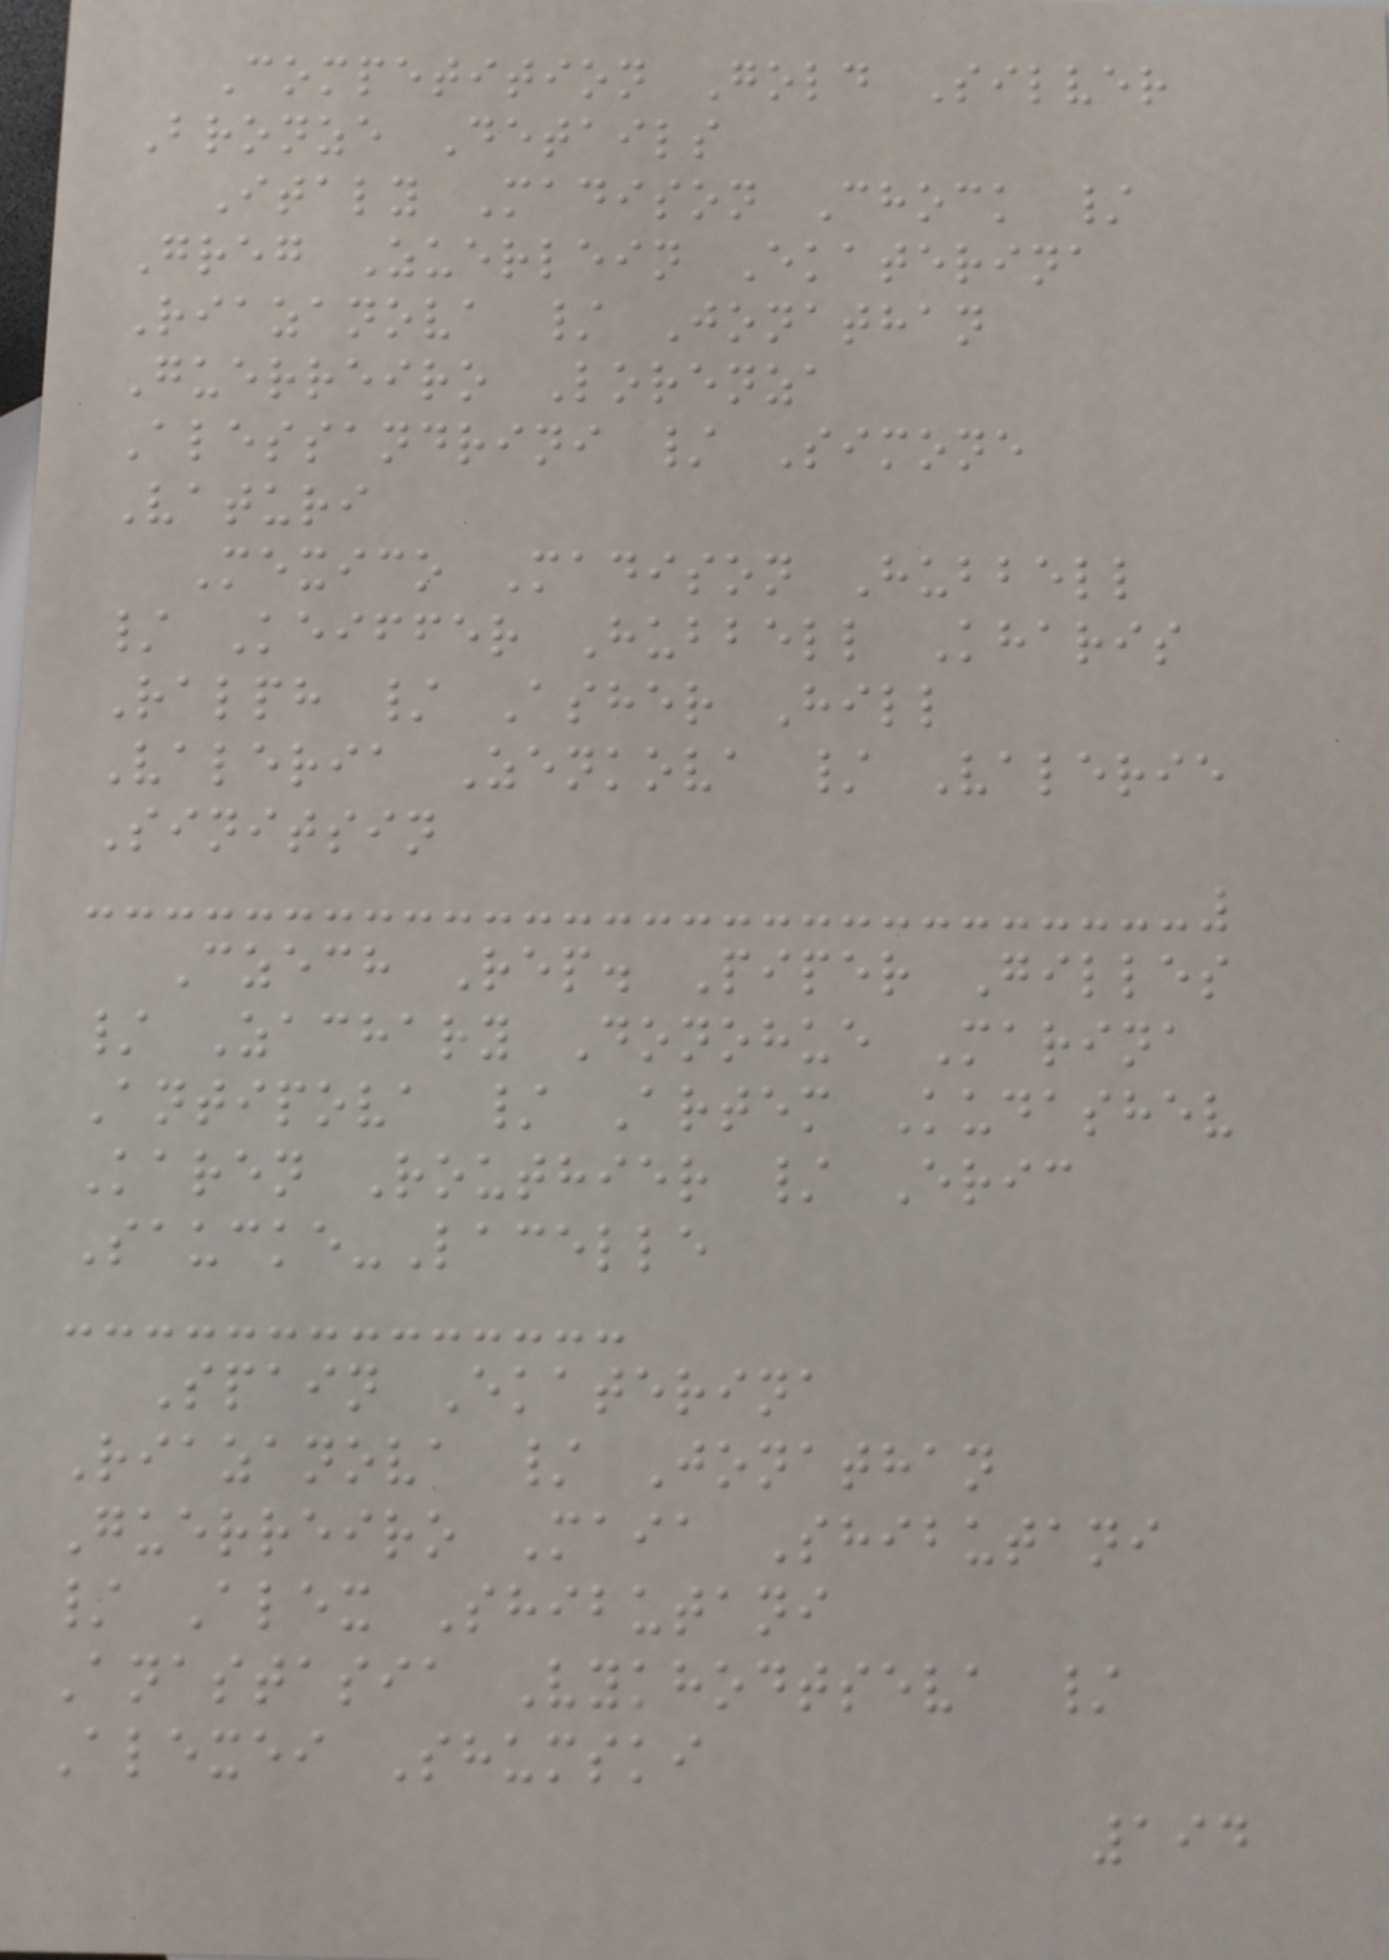Competition Gold Silver
Bronze Details
Italy Madison Chock /
Greg Zuerlein Ekaterina
Riazanova / Jonathan
Guerreiro Lorenza
Alessandrini / Simone
Vaturi
Mexico Madison Hubbell
/ Keiffer Hubbell Kharis
Ralph / Asher Hill
Valeria Zenkova / Valerie
Sinitsin
Czech Rep. Piper Gilles
/ Zachary Donohue Marina
Antipova / Artem Kudashev
Karen Routhier / Eric
Saucke-Lacelle
Spain Ekaterina
Riazanova / Jonathan
Guerreiro Maia Shibutani
/ Alex Shibutani
Anastasia Vykhodtseva /
Alexei Shumski
194
